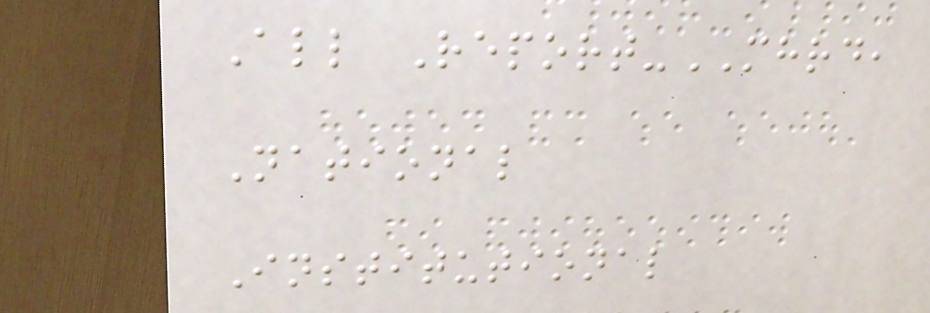All Report-MHRD,
National
Institutional
